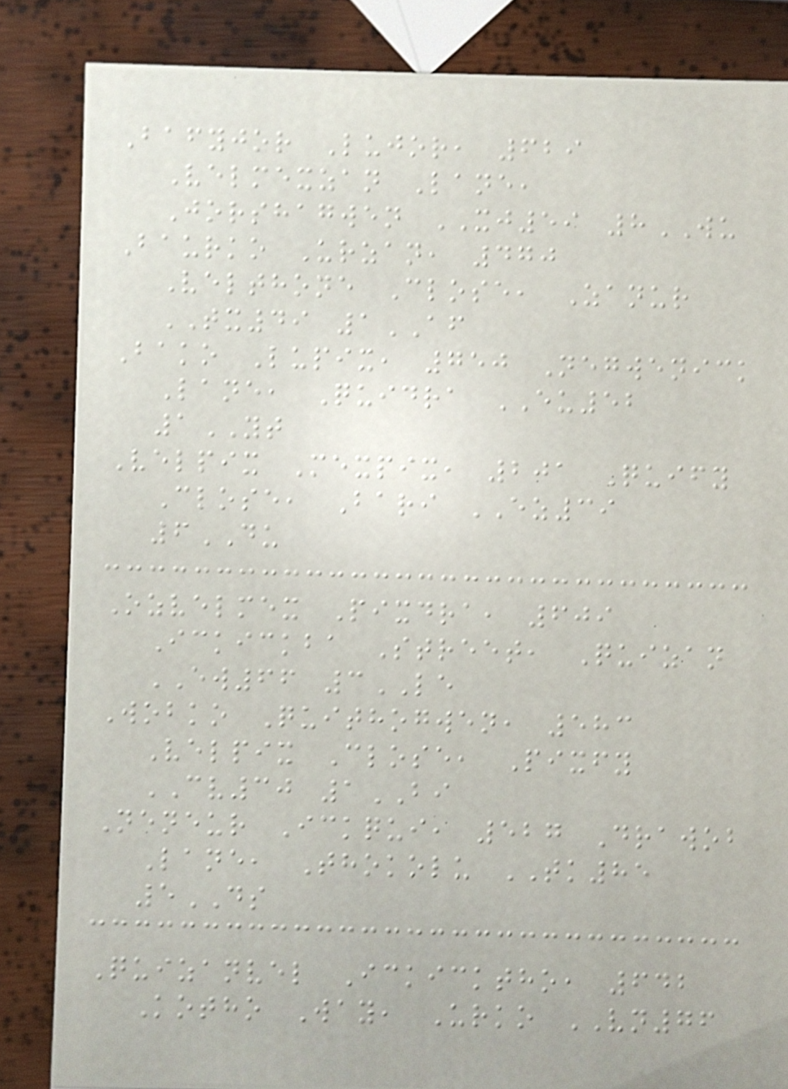Bafyjor Lujor, 629
Velmexzan Lane,
Jorshagwen XJ59 8WU
Baurko Urzan, 470
Velthone Close, Zanur
TX49 1AF
Bako Lupix, 750 Negwenick
Lane, Quidra EU52
1YT
Velpix Mexpix, 201 Quify
Close, Bari EZ39
6DU
Ozvelmex Pixdra, 609
Ickickba Street, Quizan
EW66 3LE
Wobko Quithogwen, 583
Velpix Close, Pixfy
CV30 1BI
Neneur Ickqui, 527 Drawob
Lane, Thokolu TK85
5DS
Quizanvel Ickicktho, 642
Kotho Way, Urko VN76
